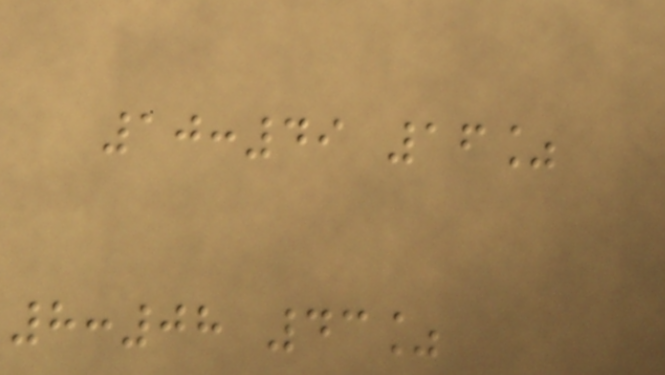10:49 16%
8:08 43%
